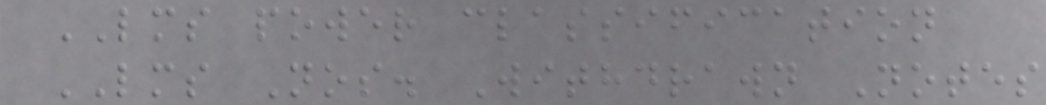LMS power classification
LMS Nos. Withdrawn Notes
